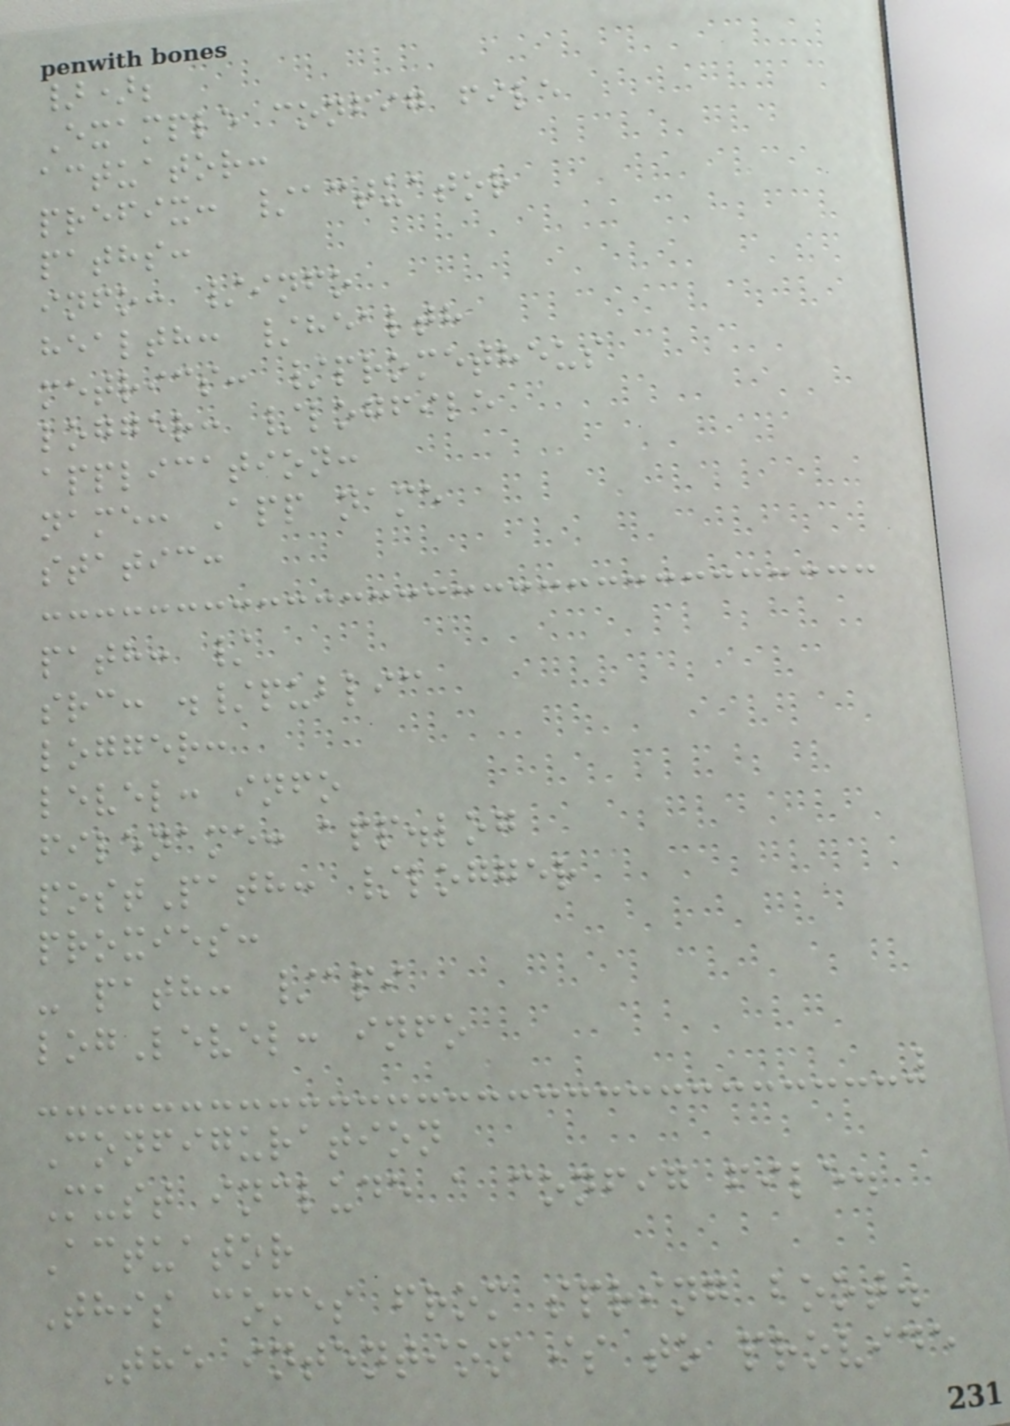});
Example config file
actuator:
prefix: /actuator
paths:
info: /info
health: /health
metrics: /prometheus
logger: /logfile
application:
name: App name
static:
path: /
src: ./public
logger:
level: info
filename: app.log
postPath: /logger
proxies:
- path: /api
logLevel: info
Configuration
Must include a config file.
Actuator
This comes from spring boot.
The intention is to provide
